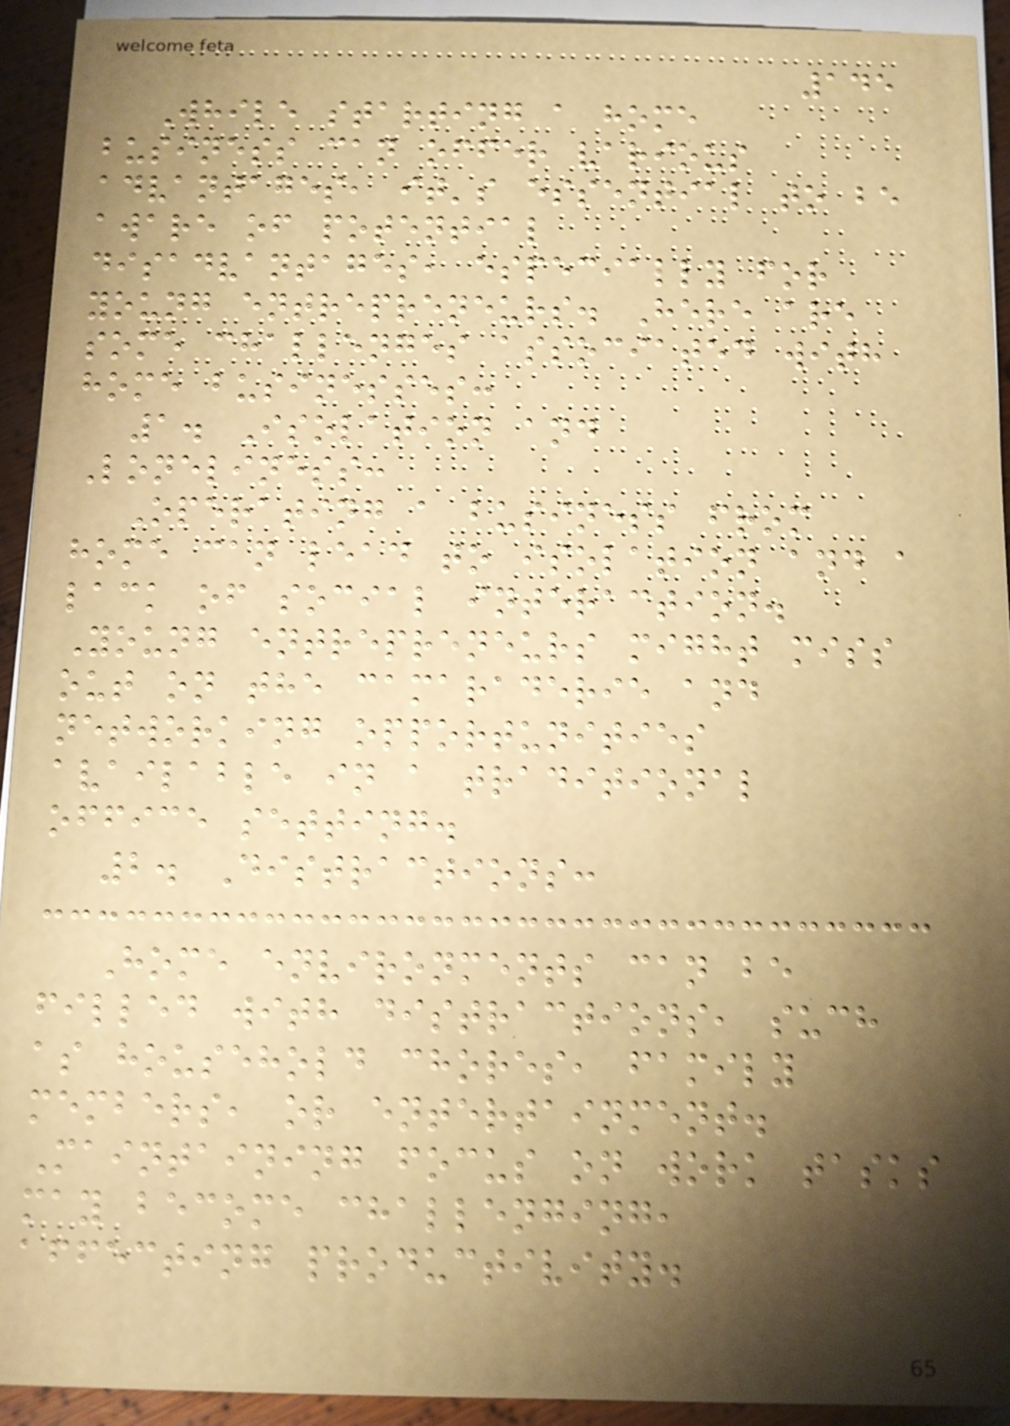145
While starting a home
business can offer various
advantages, it's essential to be
aware of potential
disadvantages, especially for
young entrepreneurs. Here are
some challenges associated with
home businesses:
1. Isolation and
Loneliness:
Operating a business from
home can lead to isolation and a
lack of social interaction.
Young entrepreneurs might miss
out on the camaraderie and
networking opportunities
available in a traditional
office setting.
2. Distractions:
Home environments can be
filled with distractions, such
as household chores, family
members, or entertainment.
Maintaining focus on work tasks
may become challenging,
affecting productivity.
